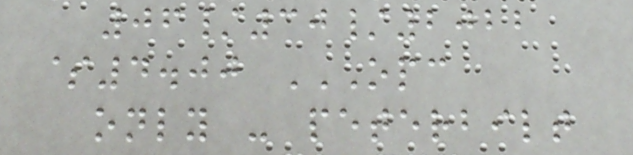06/30/2022
$4.00 OPC
ONLY - PETERBILT
